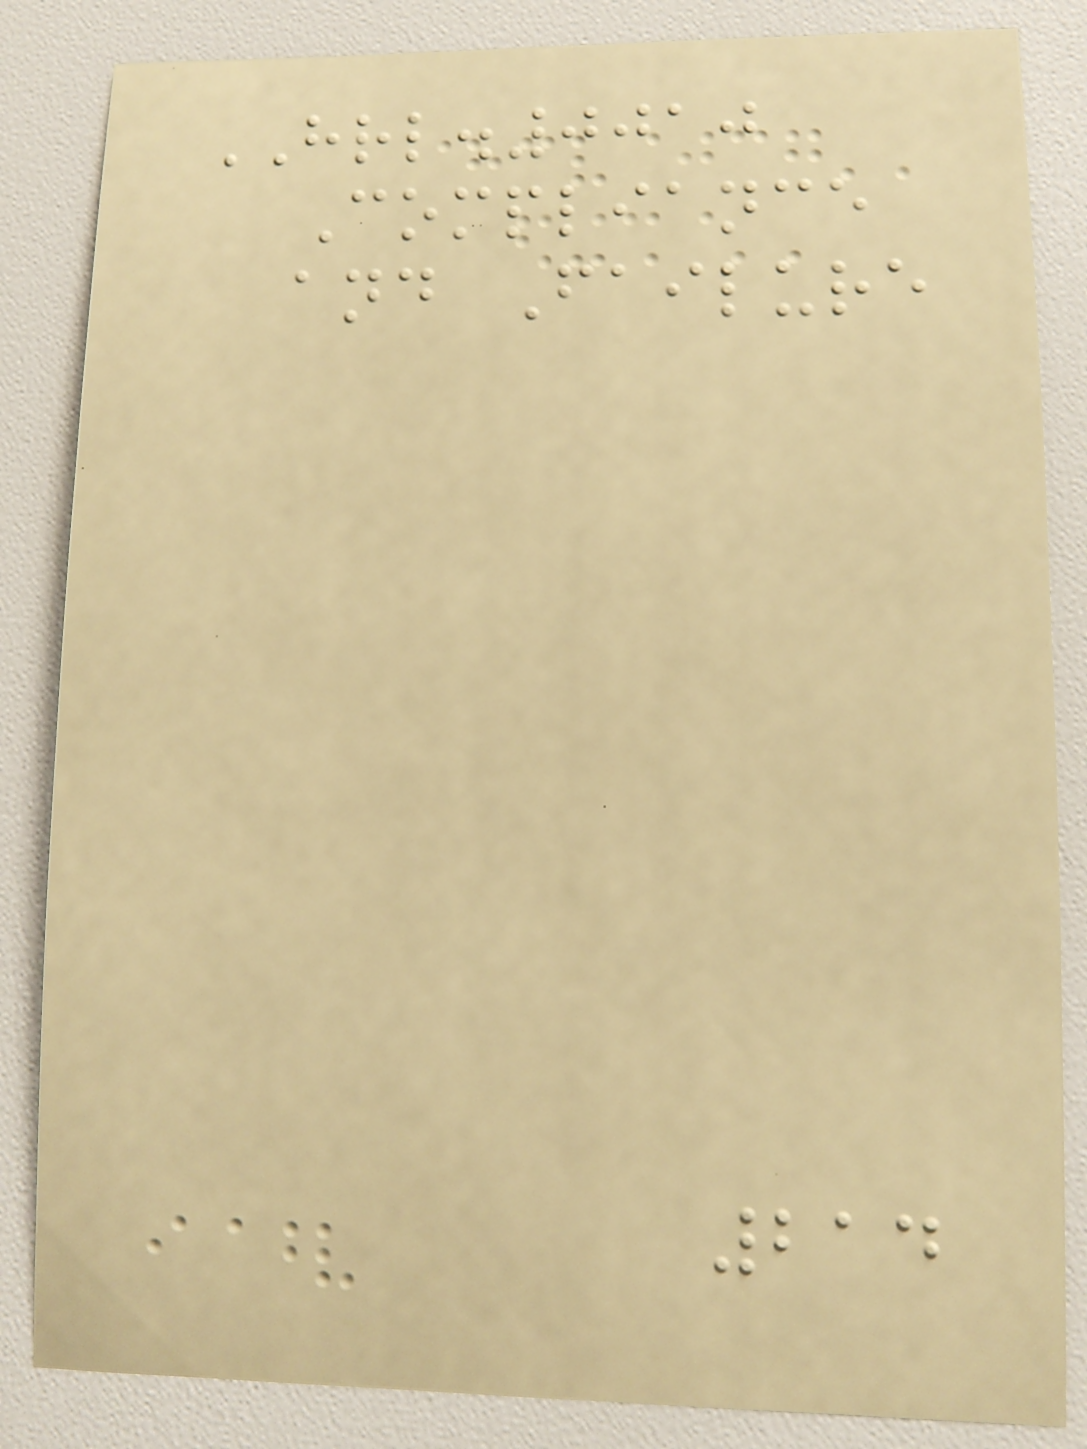HRL.0010
Compliance
and Failure
214
